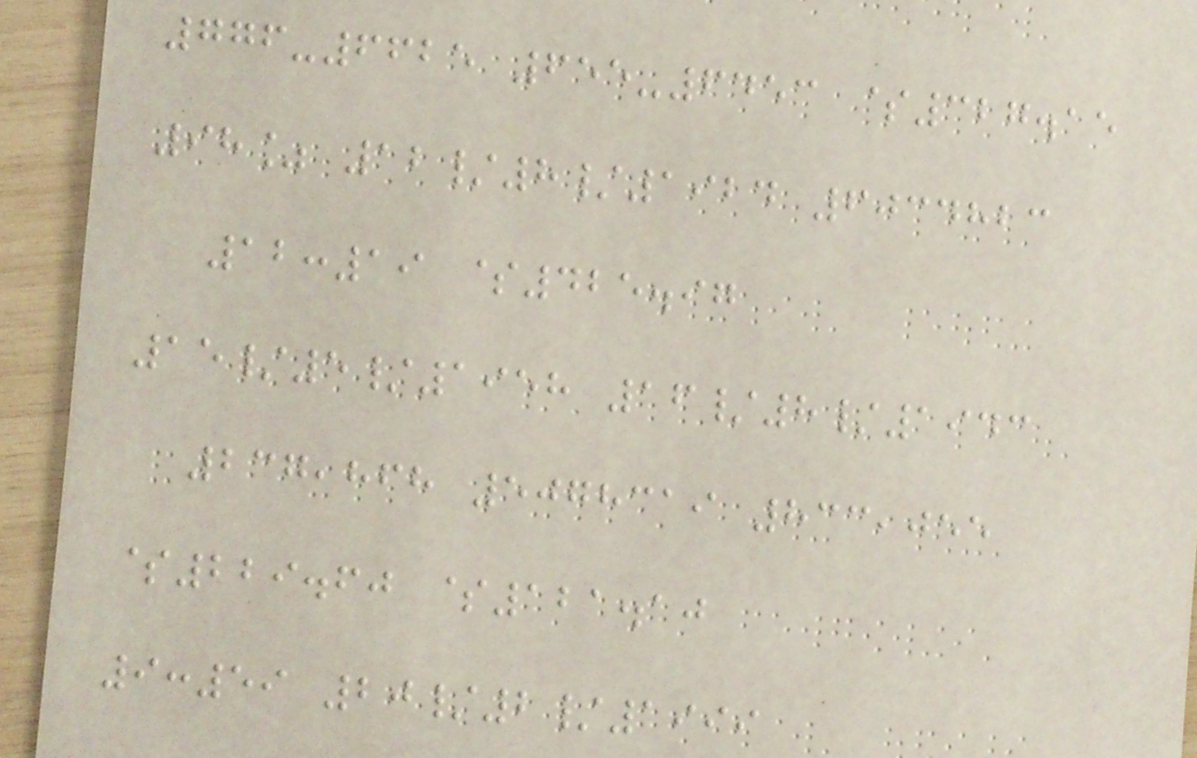776-6625 655-6453 $327.15
98% 12/8/1924 6034823
12:19 $425.97
15/5/1958 16/8/1943
237,868 5078319 833,055
$229.60 $121.10
9:59 20/2/1999
